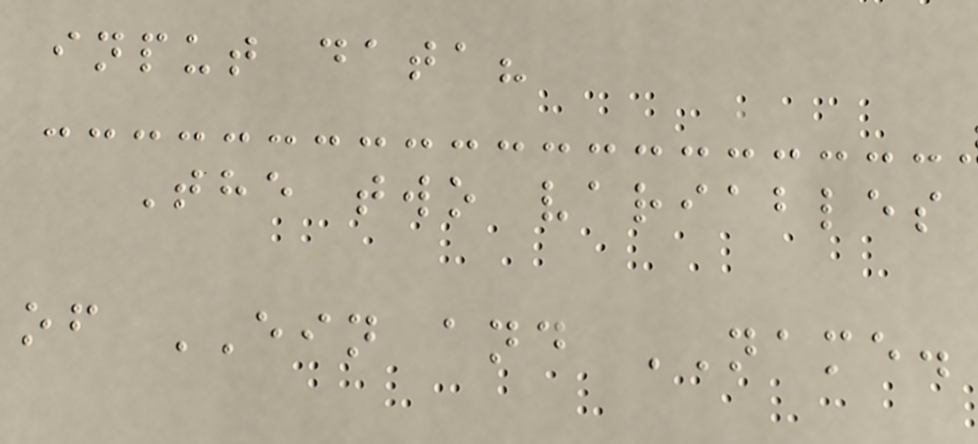input data?
The two variables
of EIN and NAME.
